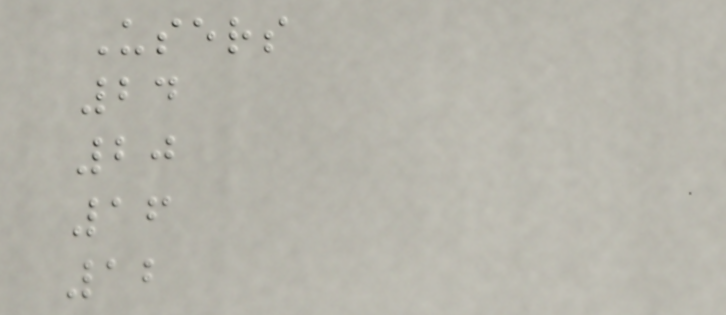Users
24
20
16
12
